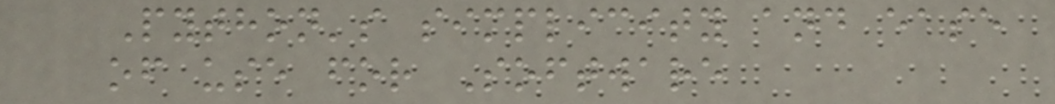Python's simplicity and ease
of use for Software
